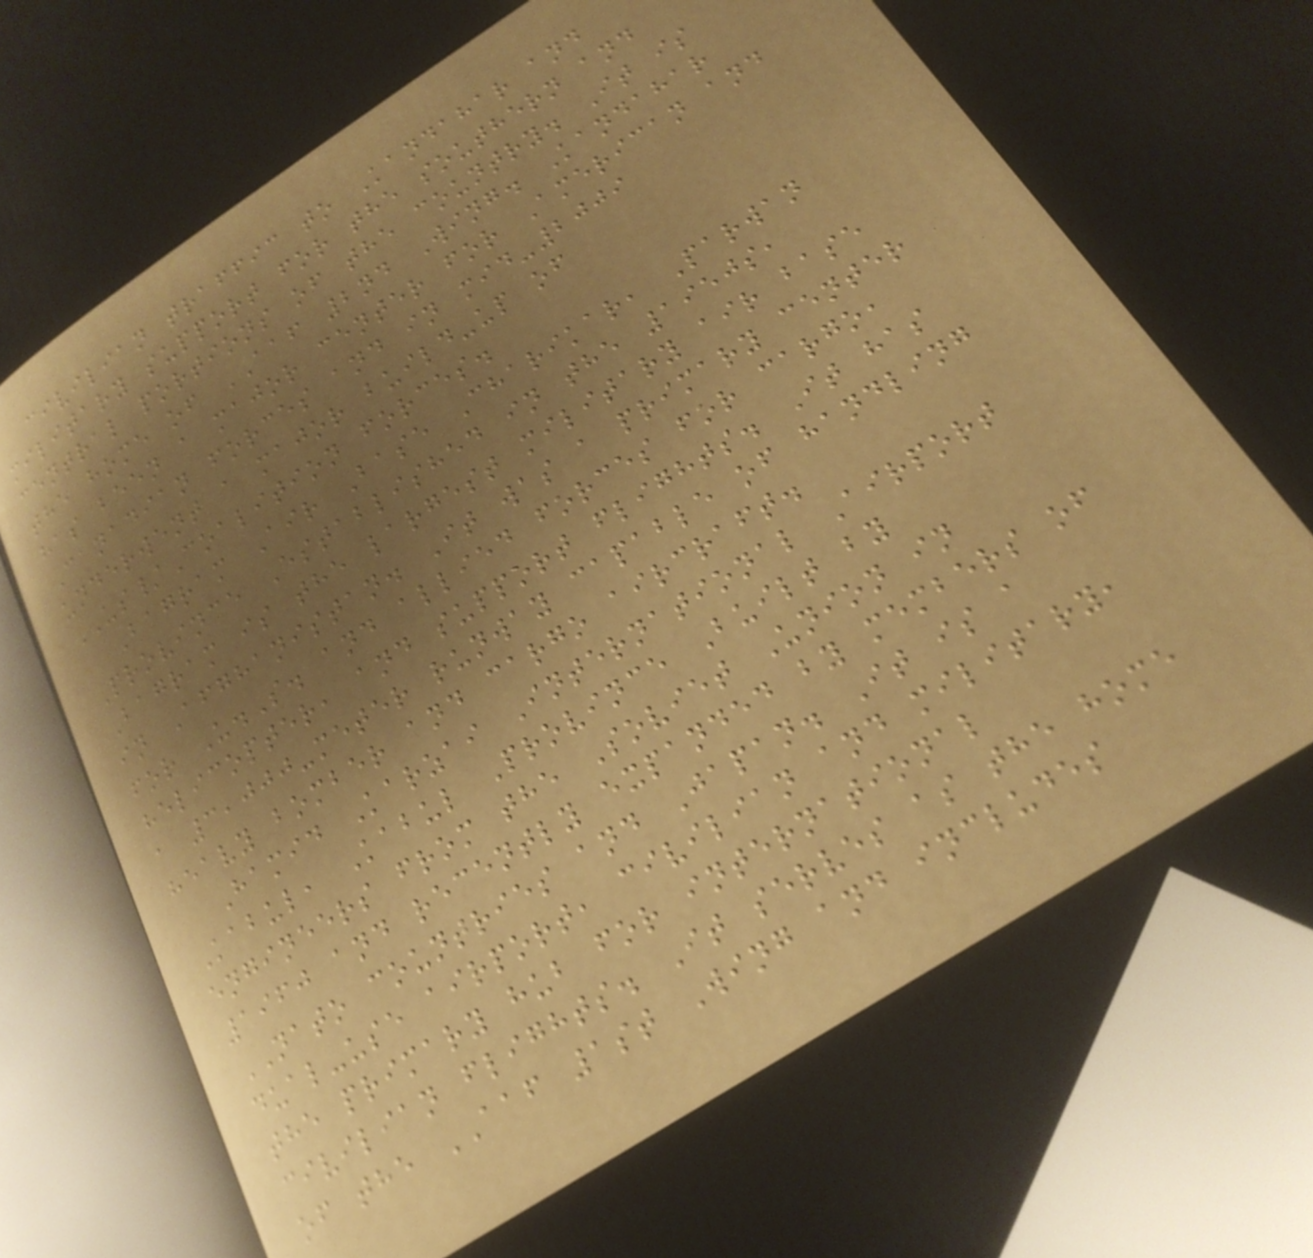civilian traffic to Kandahar and
military support for the southern and
central portions of the country. It is
the home of AAF 2nd Wing. Kandahar
has been a major center for American and
Canadian forces and in mid-2009
underwent a major build-up of
US/Coalition forces.
Bagram Air Base Charikar, Parwan
Province Established in the 1950s,
Bagram is the largest military air base
in Afghanistan. It was a primary center
for U.S. and allied forces for cargo,
helicopter, and support flights. It has
a 3,000-meter runway capable of handling
heavy bomber and cargo aircraft.
Hamid Karzai International Airport
Kabul, Kabul Province Built by
engineers from the Soviet Union in
1960 and recently expanded by members of
NATO countries and Japan. It is a
dual-use airport, civilian and military,
the primary hub for international
civilian flights. It serves as the home
of the AAF 1st Wing and includes
